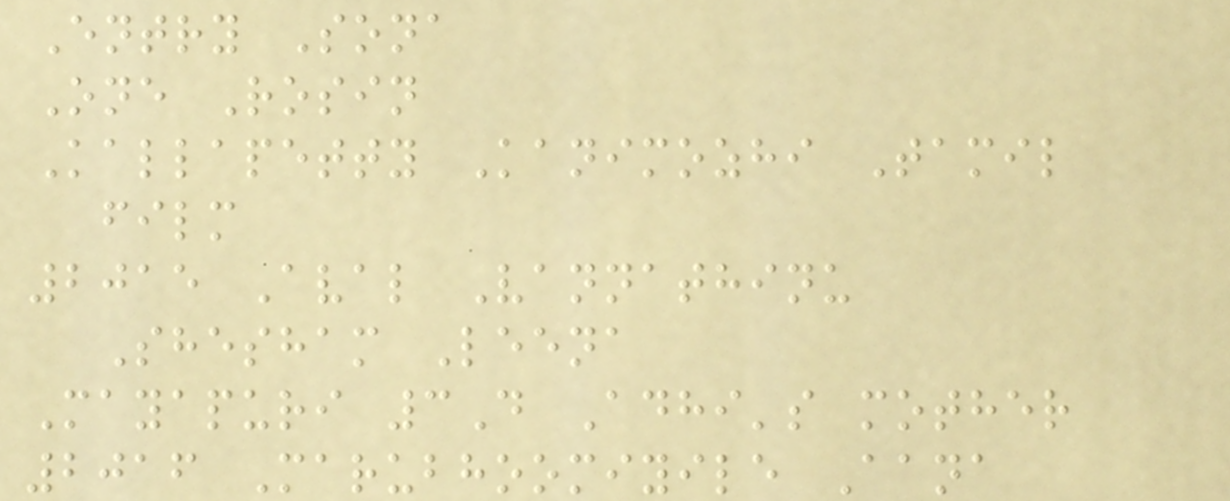Entry Sona
One Rosin
Kallapetty Kanimozhi Tamil
film
2015 Aval Vannathinu
Shesham Leena
Mayapuri 3D Adhi's mother
2016 Marubhoomiyile Aana
